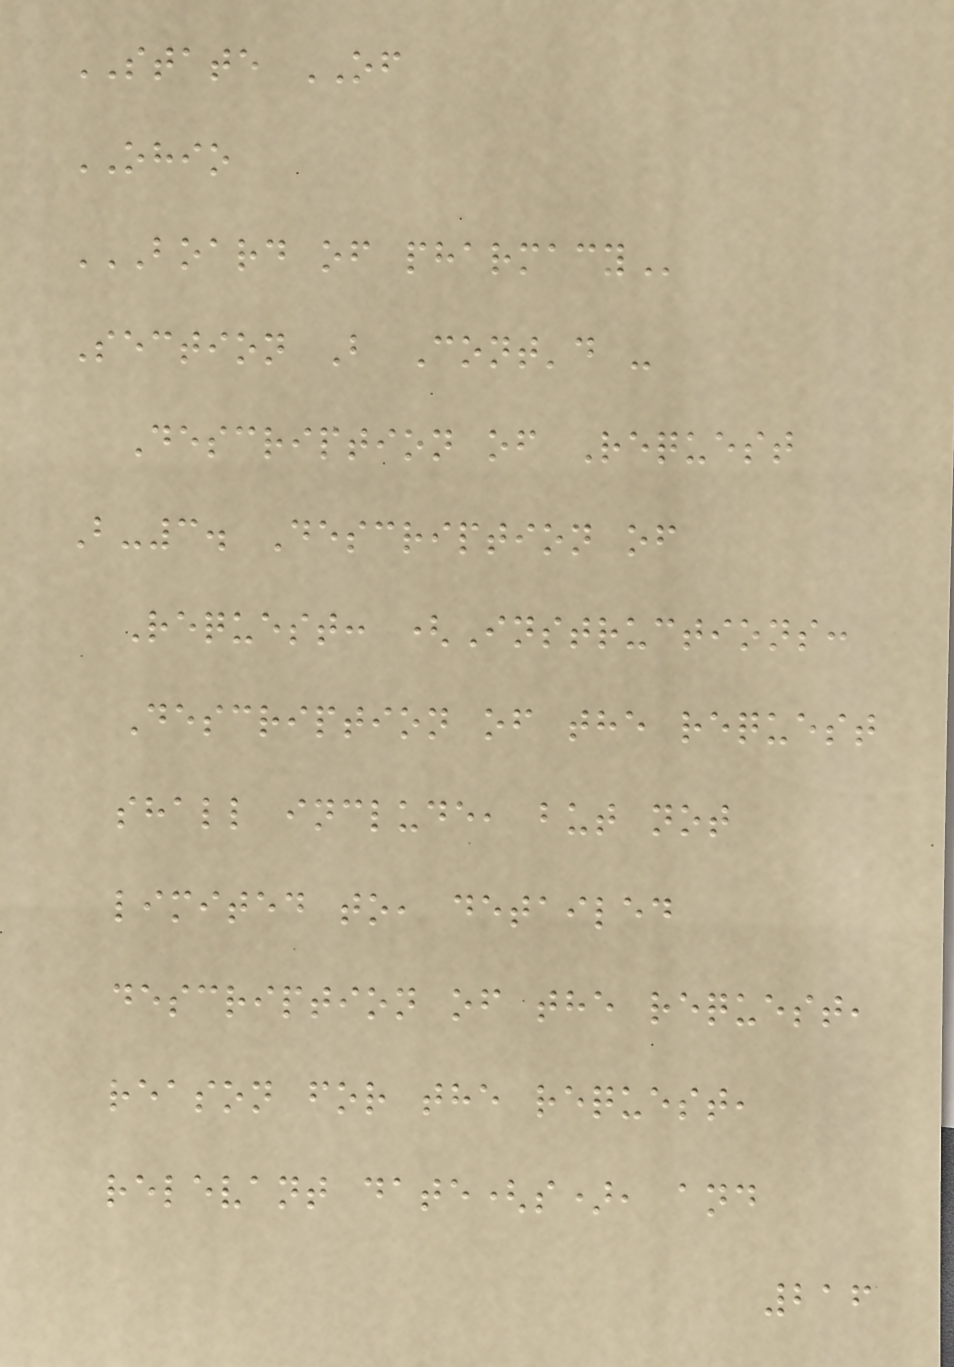STATE OF
OHIO
BOARD OF PHARMACY
Section B Cont'd -
Description of Request
B-3. Description of
Request: (Instructions:
Description of the request
shall include, but not
limited to, detailed
description of the request,
reason for the request,
relevant date(s), and
216
